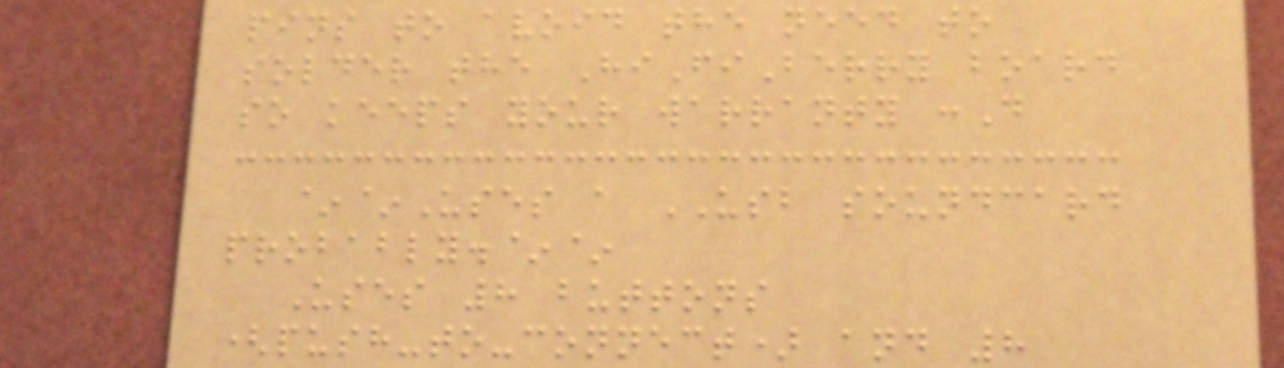pins to avoid the need to
solder the HiFiBerry board
so keeps your warranty :D
~~Uses a USB soundcard
probably.~~
Uses 8 buttons
(push-to-connect) and 8
